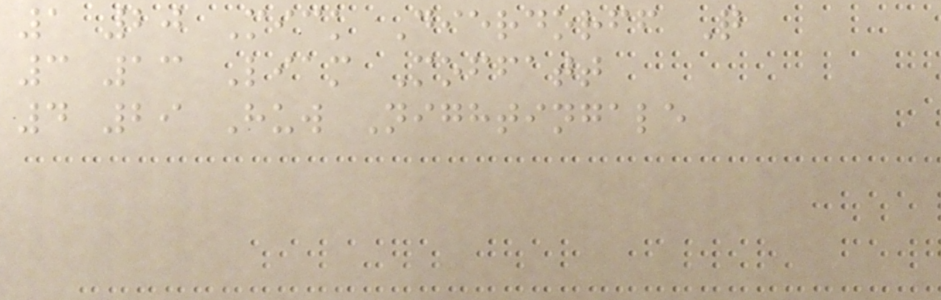1 20 Mick Dierdorff Q
3 13 Liam Moffatt
4 29 Huw Nightingale
